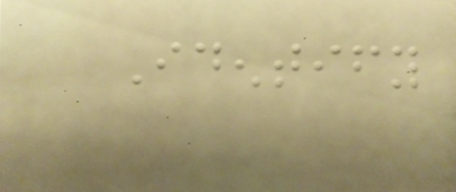Identify
